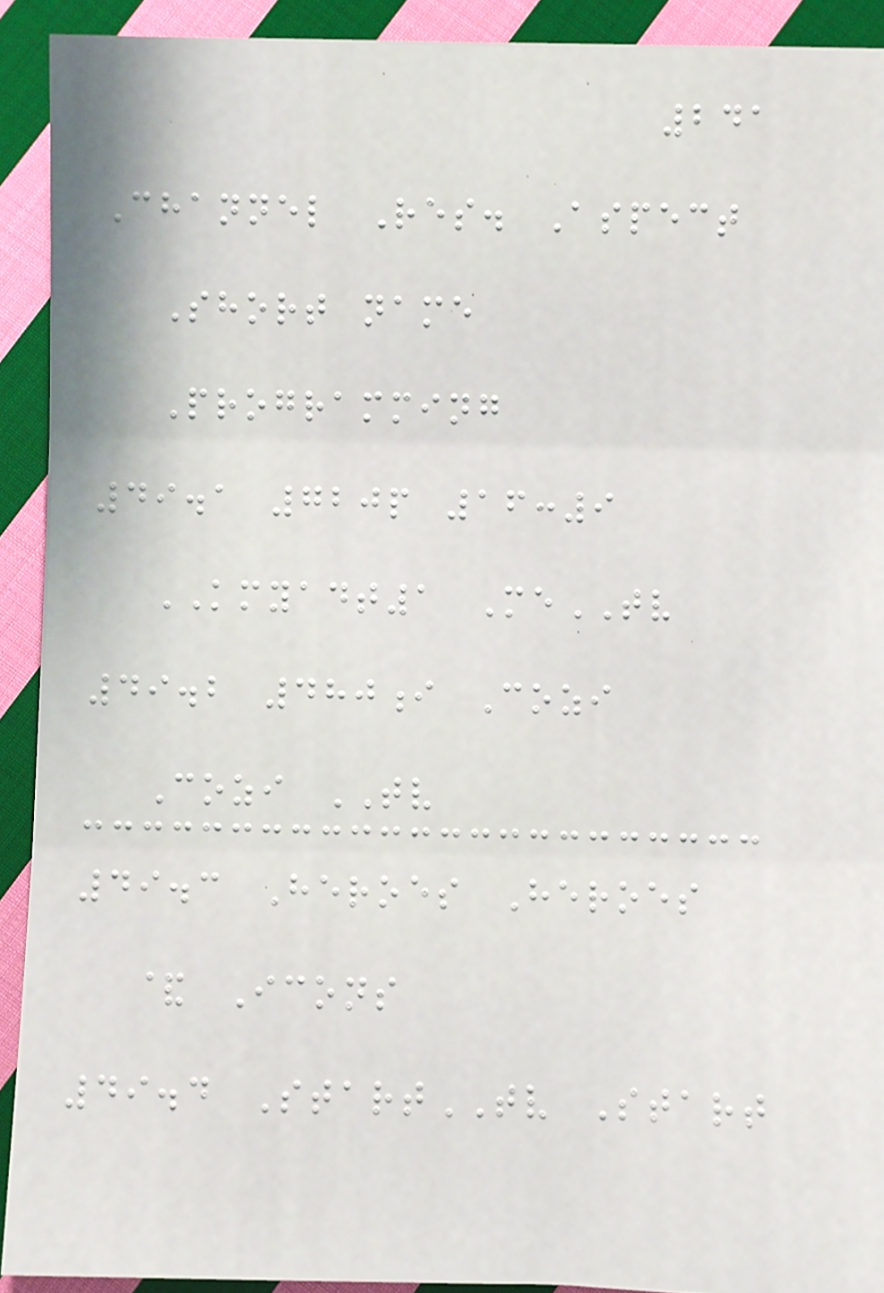241
Channel Res. Aspect
Short name
Programming
49.1 720p 16:9
KMYADT1 MeTV
49.2 480i Cozi
Cozi TV
49.3 Heroes Heroes
& Icons
49.4 StartTV Start
